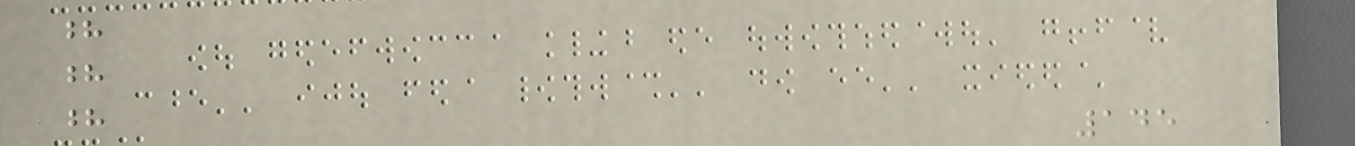?
?
?
145
